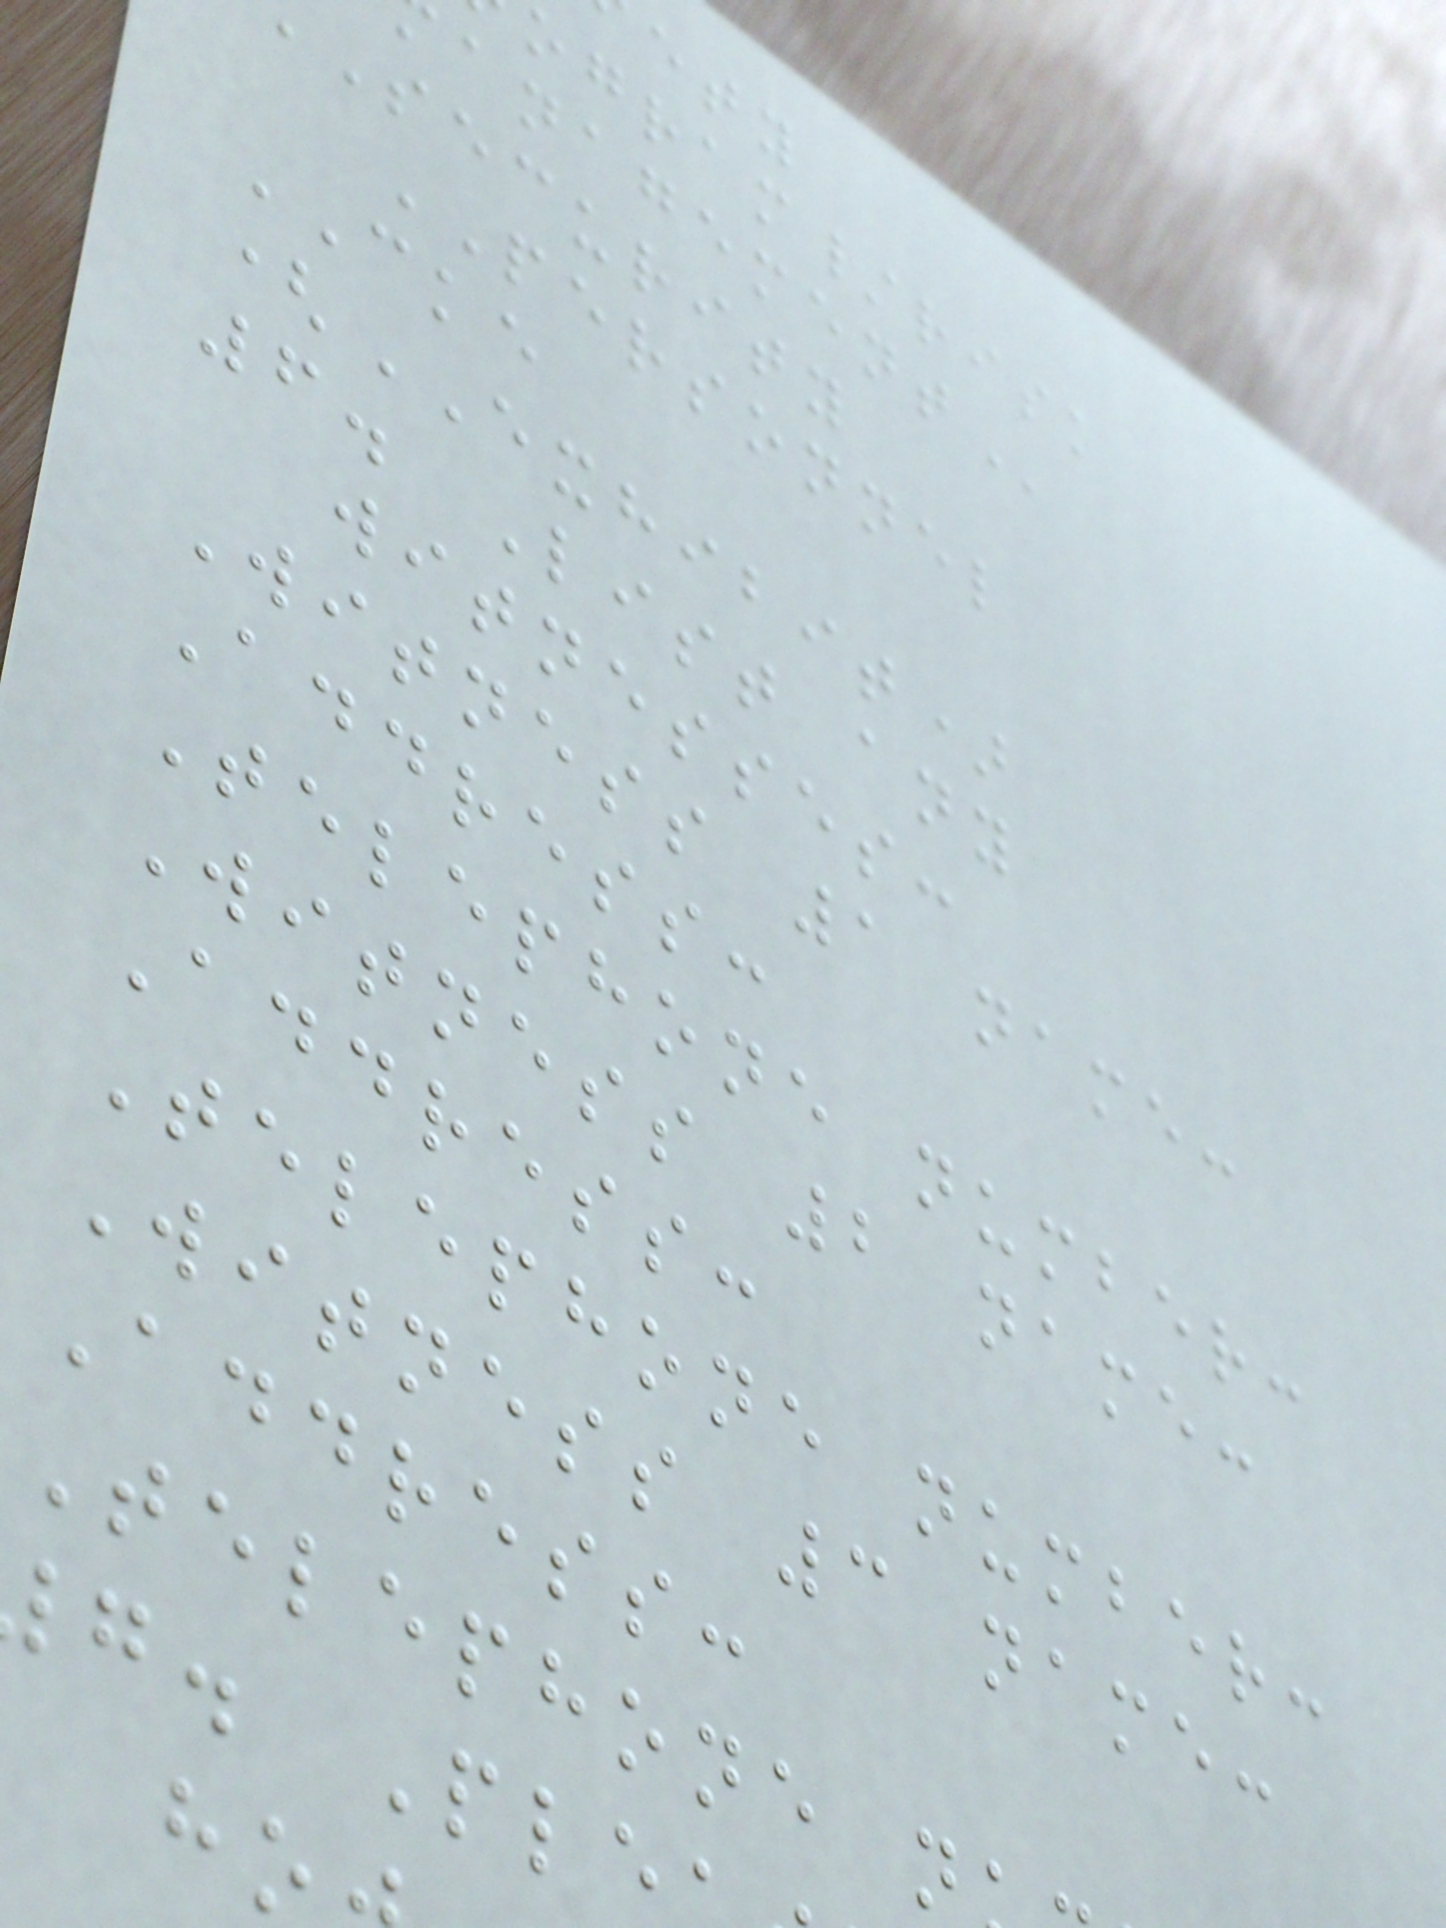ogram/risk
security
PERSONNEL
CKE
(EXHIBIT)
6. List any
witnesses:
Witness 1 name:
Address:
Telephone number:
Witness 2 name:
Address:
Telephone number:
Witness 3 name:
Address:
Telephone n
g. Ple
